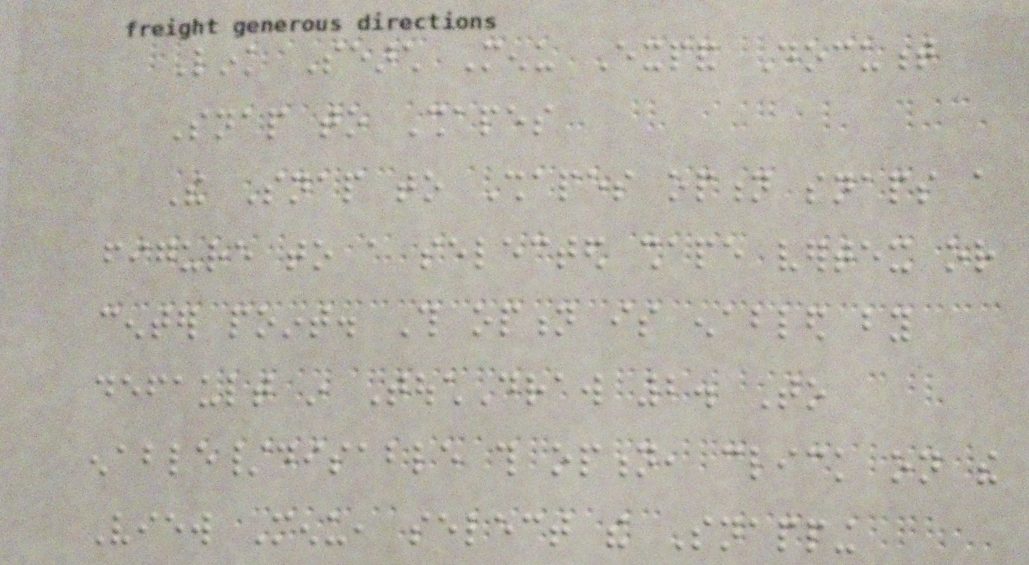Link Search Menu Expand Document
Snap to Shapes
The Snap to Shapes option snaps a
figure to a selected shape vertex or
center point. This option is enabled by
default in TouchDraw 2. To
enable/disable this option, click on the
View Menu, select the Snapping
